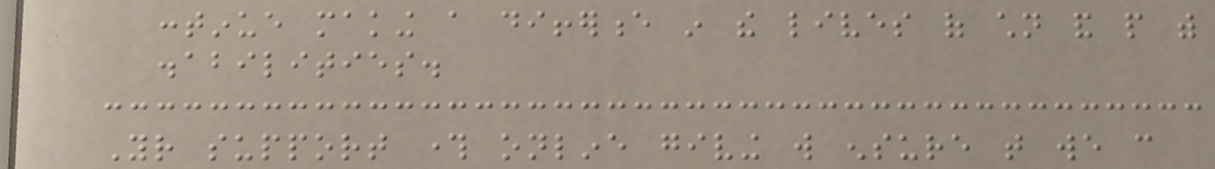continue making a difference in the lives of children and people with
disabilities.
Your support through online giving will ensure that we can
